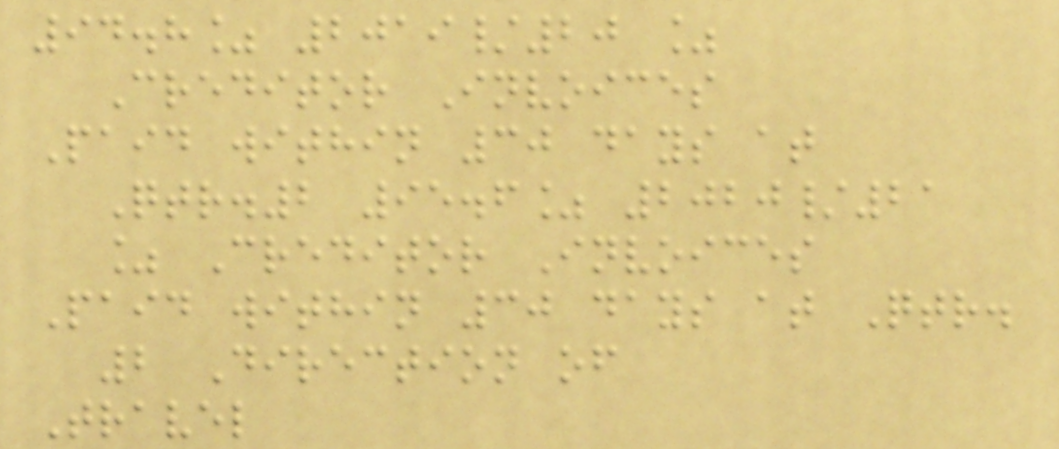94.8% 2019/20 %
Creditor Invoices
Paid within 30 days at
Qtr.2 95.6% 2020/21
% Creditor Invoices
Paid within 30 days at Qtr.
2 Direction of
Travel
